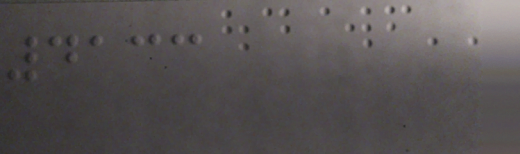4133
